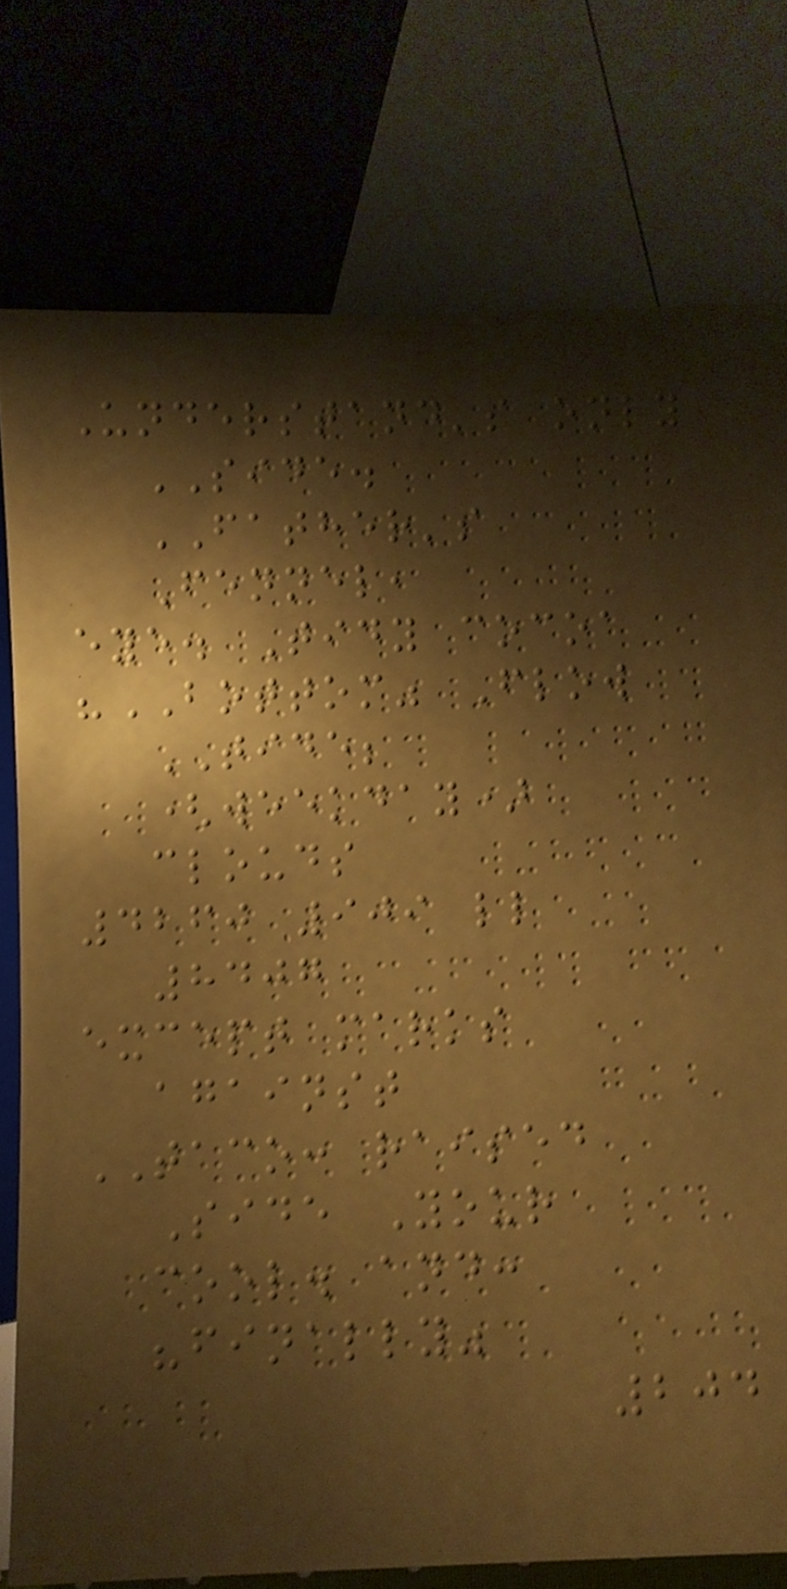Understand's only
SIDE.
FATHER's
Fennel,
eye. Tidy cocoa
"BOTTOM" Flow
TIDE;
(weekday)
clouds
4260 909 ll
8407
except marks
against
TACO: raised
Side Your
cool. and:
"finally"
204
